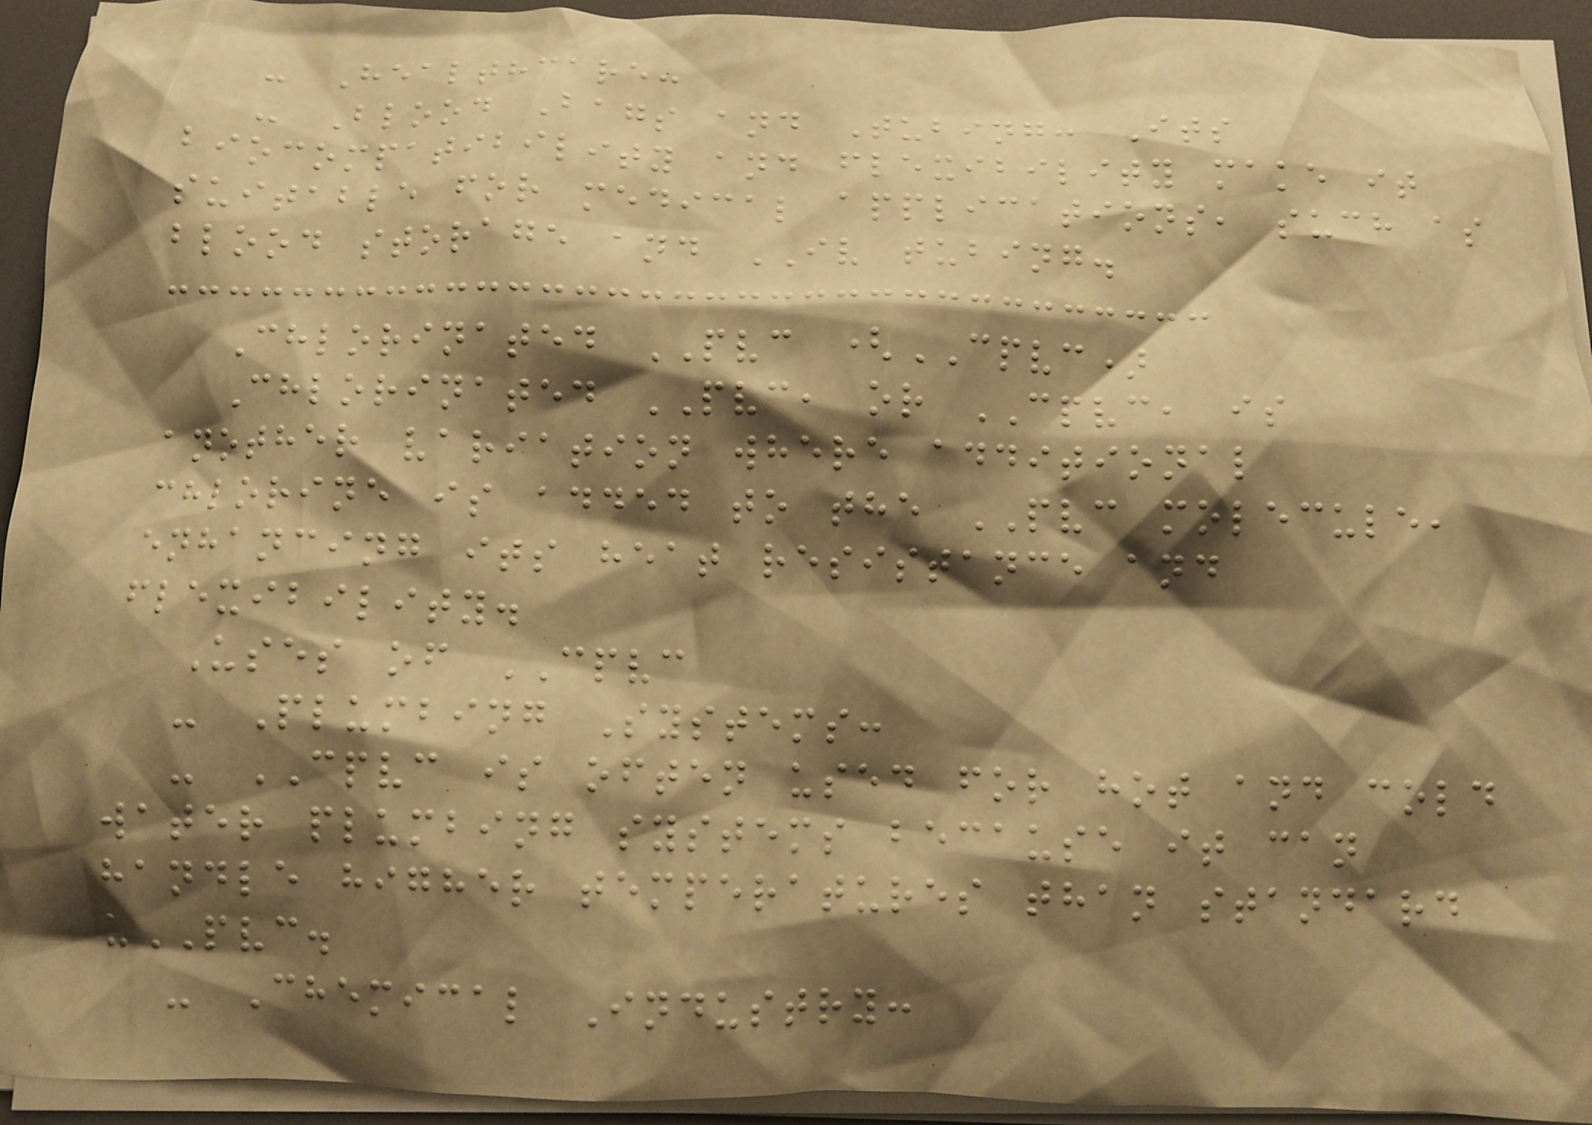- Healthcare:
- Blood Bags and Tubing: Its
biocompatibility and flexibility make it
suitable for medical applications, such as
blood storage and IV tubing.
Chlorinated PVC (CPVC)
Chlorinated PVC, or CPVC, is
another variation where additional
chlorine is added to the PVC molecule,
enhancing its heat resistance and
flexibility.
Uses of CPVC
- Plumbing Systems:
- CPVC is often used for hot and cold
water plumbing systems because it can
handle higher temperatures than standard
uPVC.
- Chemical Industry:
